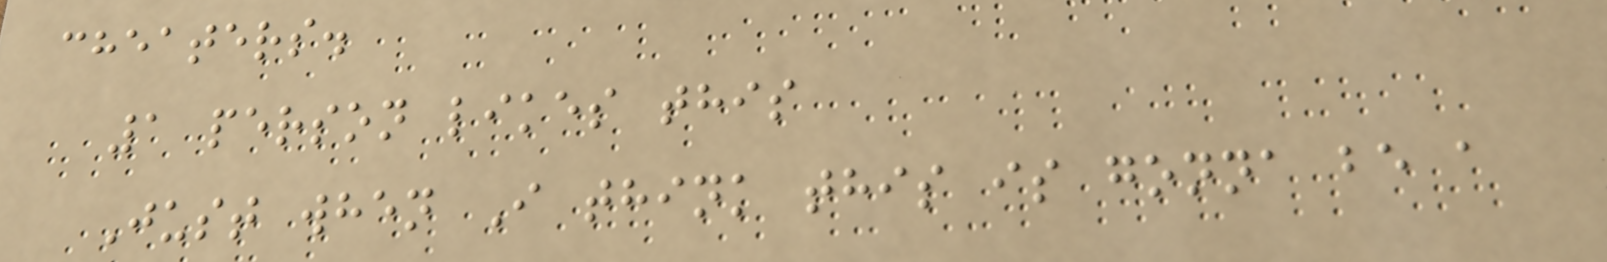cheaters.
1 person likes this
Just when I think this is gonna be a
